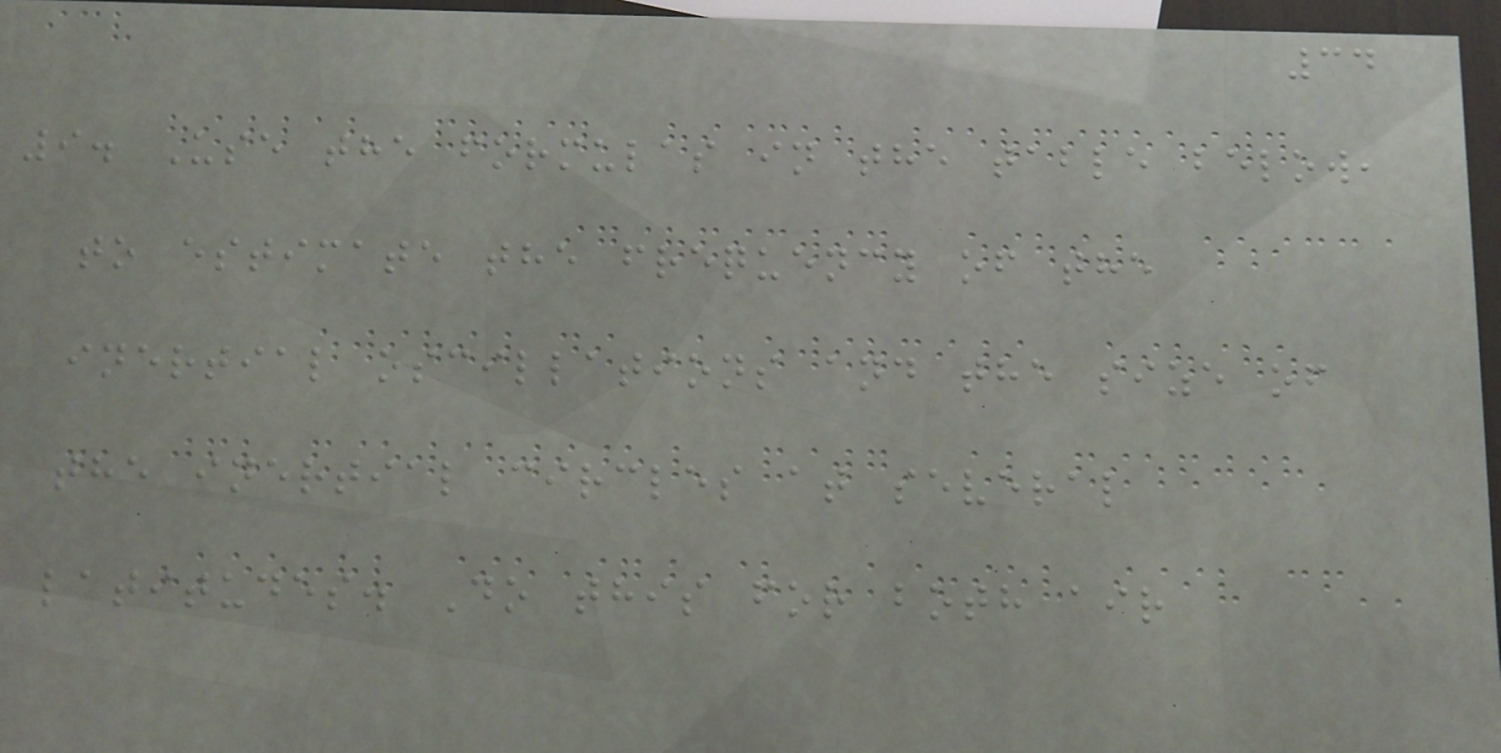34
9. Use the formulas in the table below,
to estimate the frequency of the
inertial oscillations and the size of
the inertial circles at several
latitudes. Do this for both air
